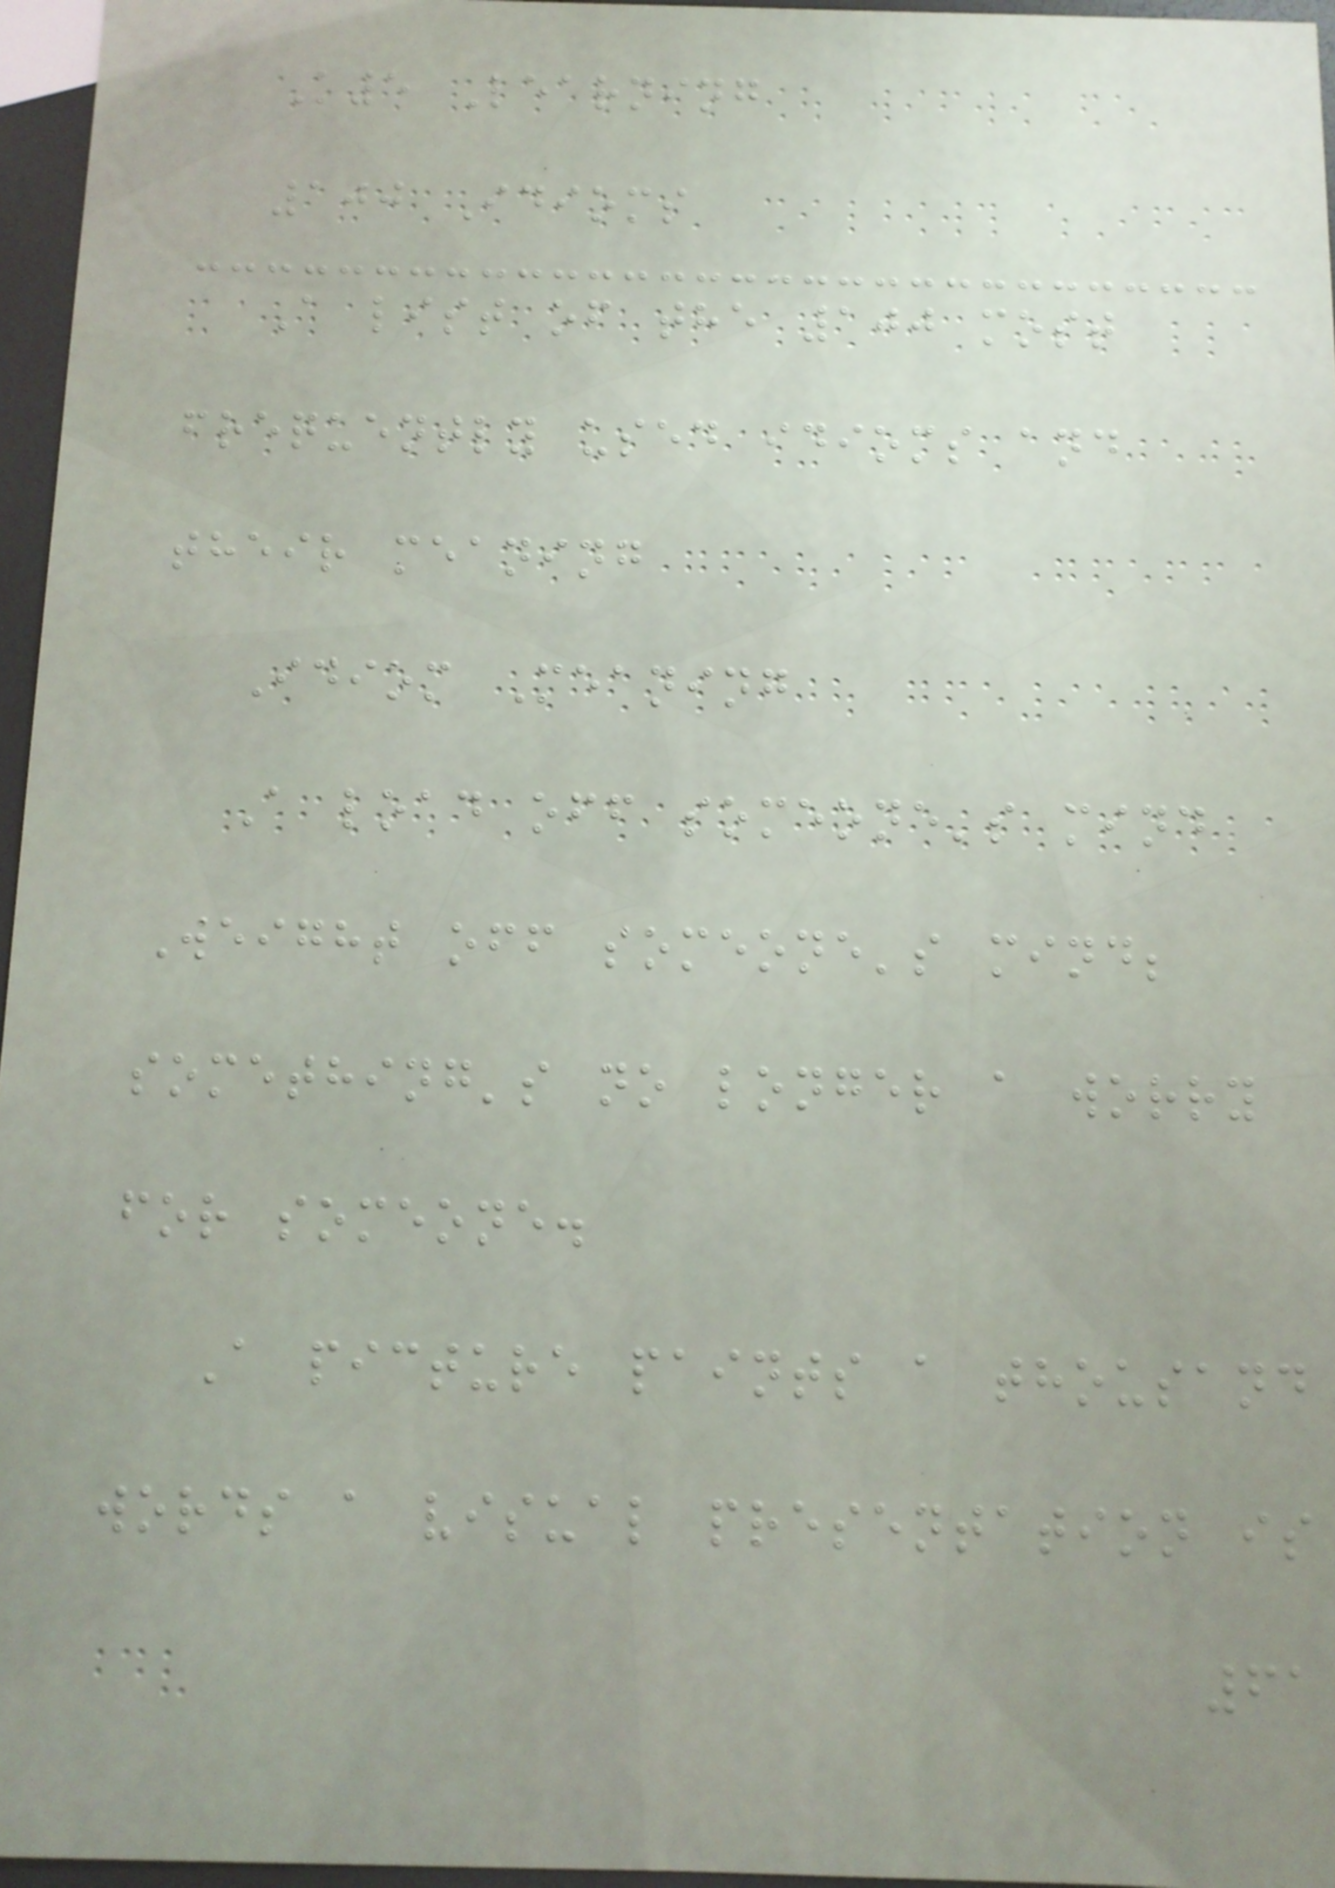K5 Learning
100 Idioms
A list of the 100 most
frequently used idioms and
their meaning
Idiom Meaning
A load off someone's mind
Weight off someone's mind;
something's no longer a worry
for someone.
A picture paints a thousand
words a visual presentation is
61
